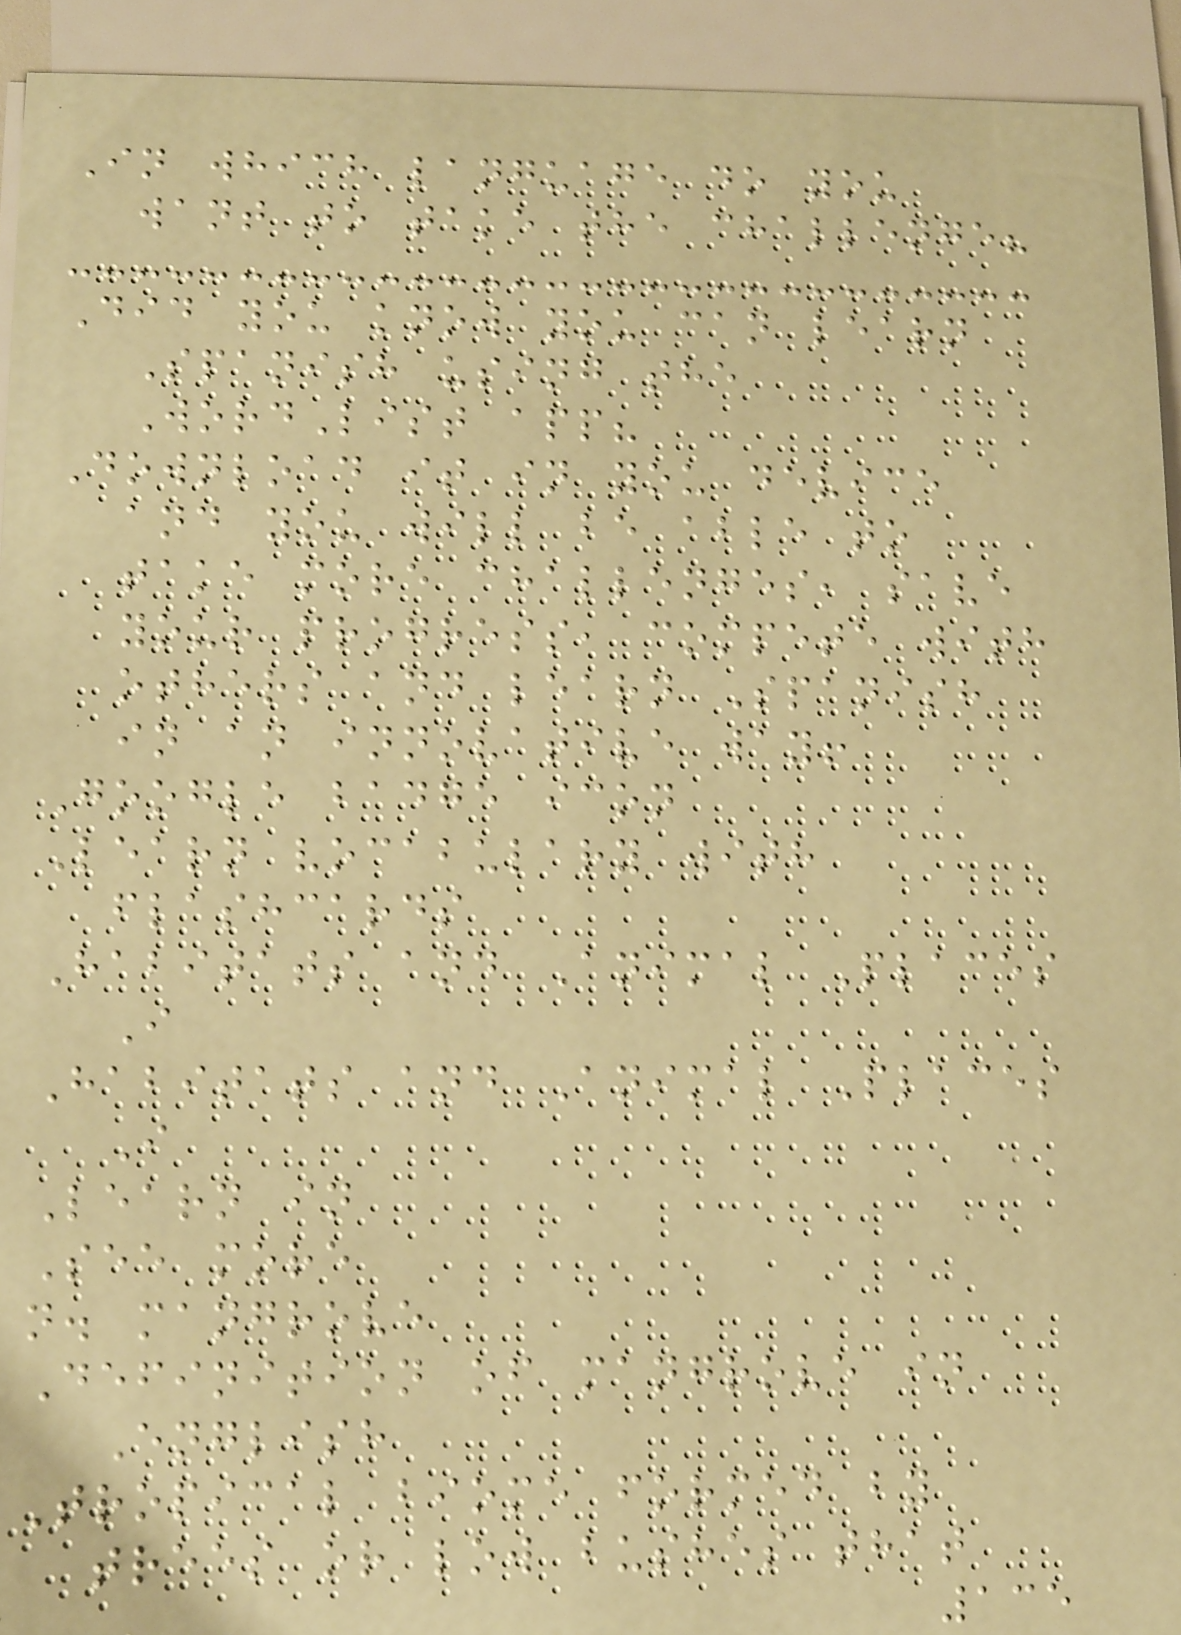In which language do you
want to take the challenge?
Did you know you can learn
Spanish using the
WordList app?
Download it in you device
and you will be able to
take more challenges, save
your progress, compete with
others and learn Spanish
in an innovative way!
Google badge icon
Learn vocabulary with
flashcards
Habitats and Animal Places
I
Habitats and Animal Places
I
Learn in
See more
n. mangrove
Definition of mangrove in
English
Tropical biome formed by
trees or low bushes that
135
